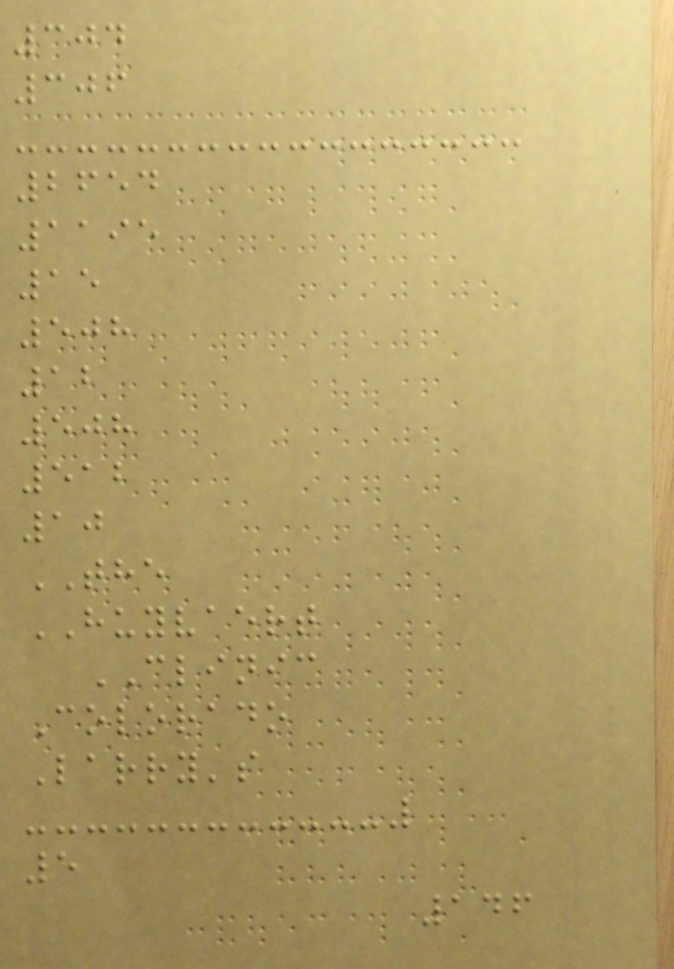304
306
2654
1195
15
508
12
508
512
10
THE
HUYVAERT
CLINIC
Colorado
Larry's
5
146
